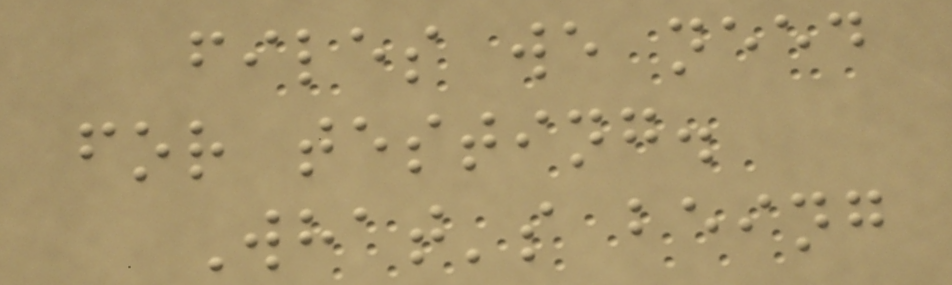files we need
for testing.
What's being
